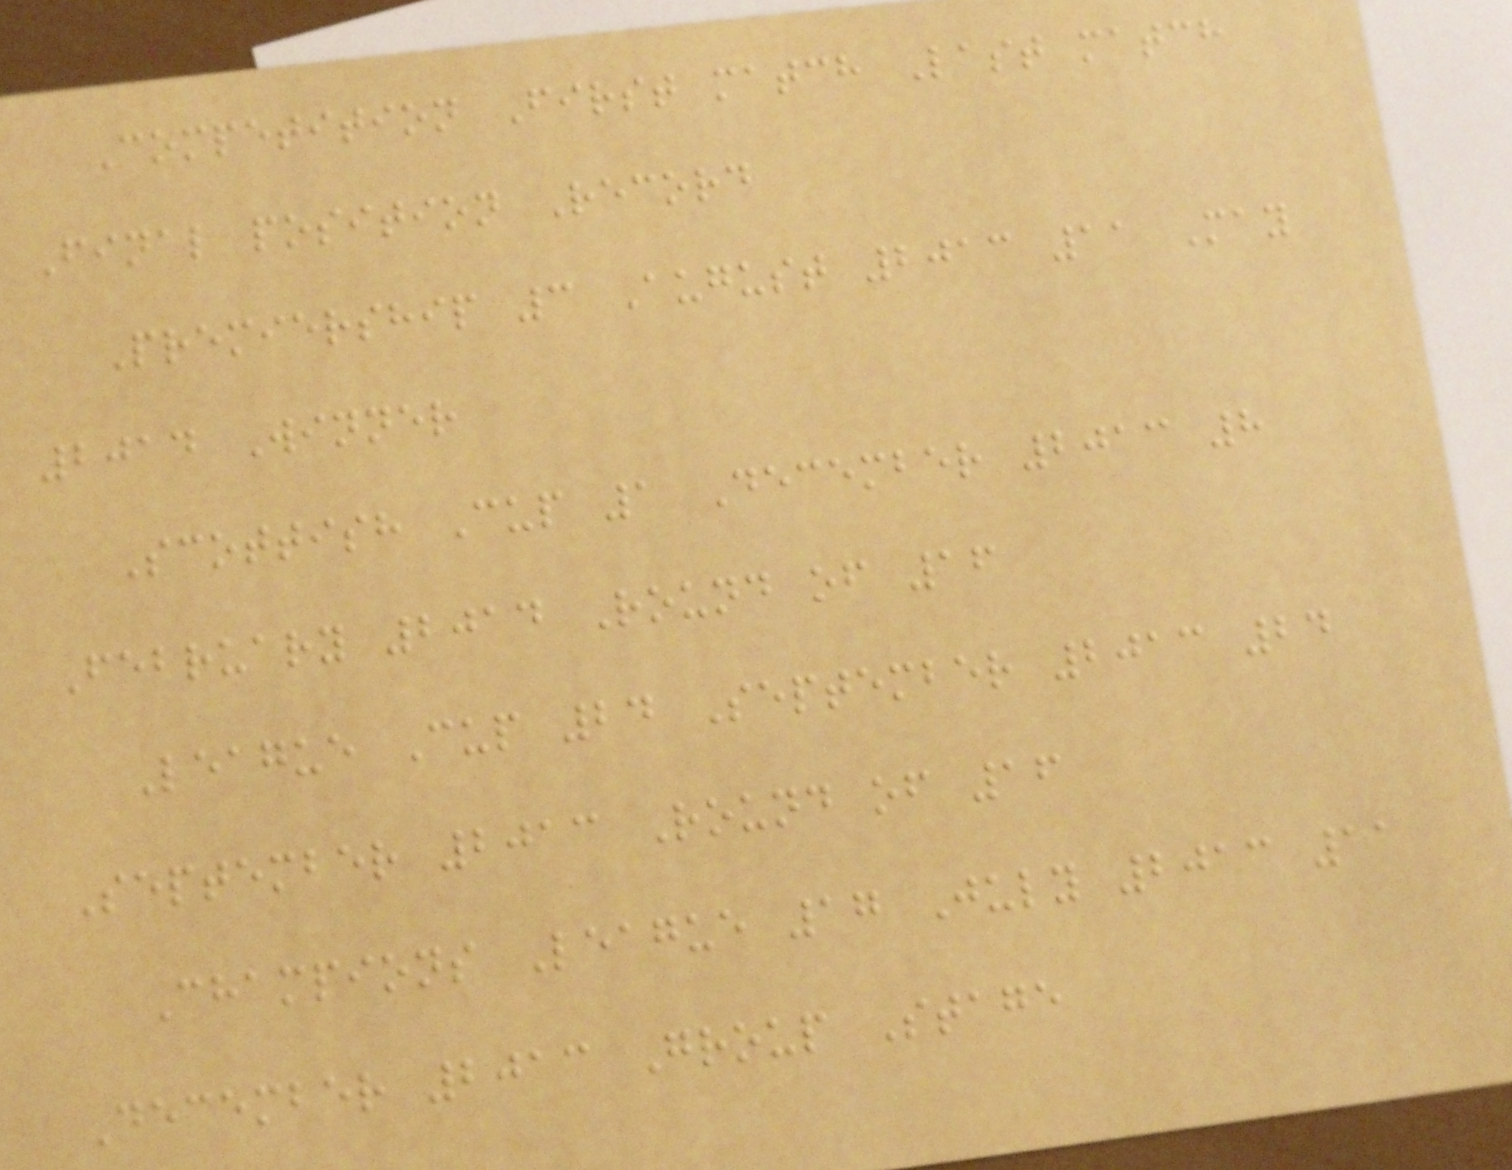Competition First match Last match
Final position Record
Premiership 3 August 2013 11 May
2014 Winner
Scottish Cup 1 December 2013 8
February 2014 Round of 16
League Cup 24 September 2013 24
September 2013 Round of 16
Champions League 17 July 2013 11
December 2013 Group Stage
